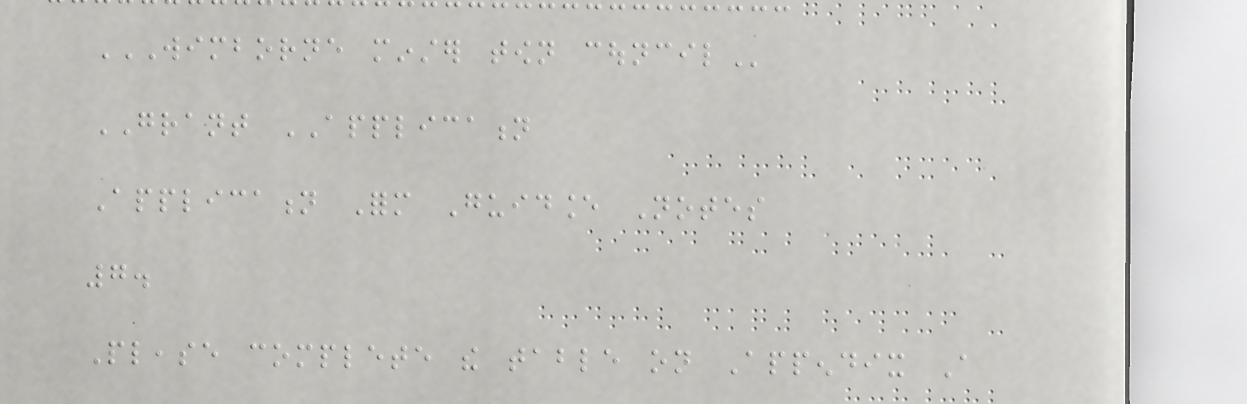WIMBORNE MINSTER TOWN COUNCIL
GRANT APPLICATION
Application Form Guidance Notes
7.
Please complete the table on Appendix A
